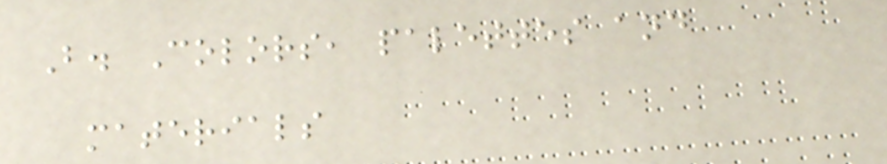B. Colors, palettes and
materials
